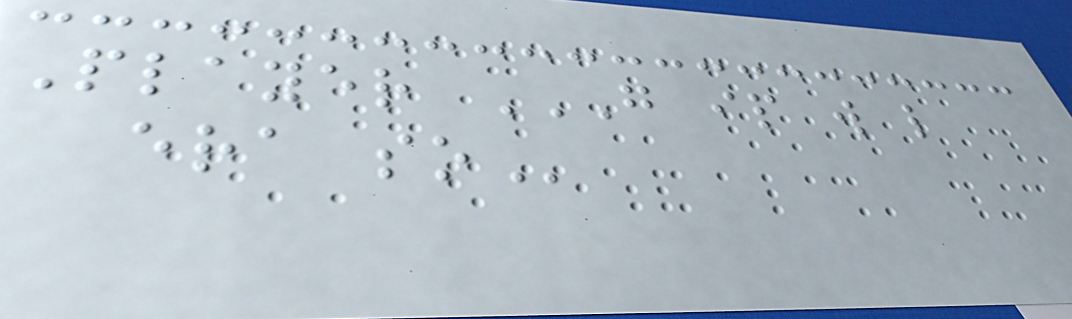Player G IP W L
ERA SO
